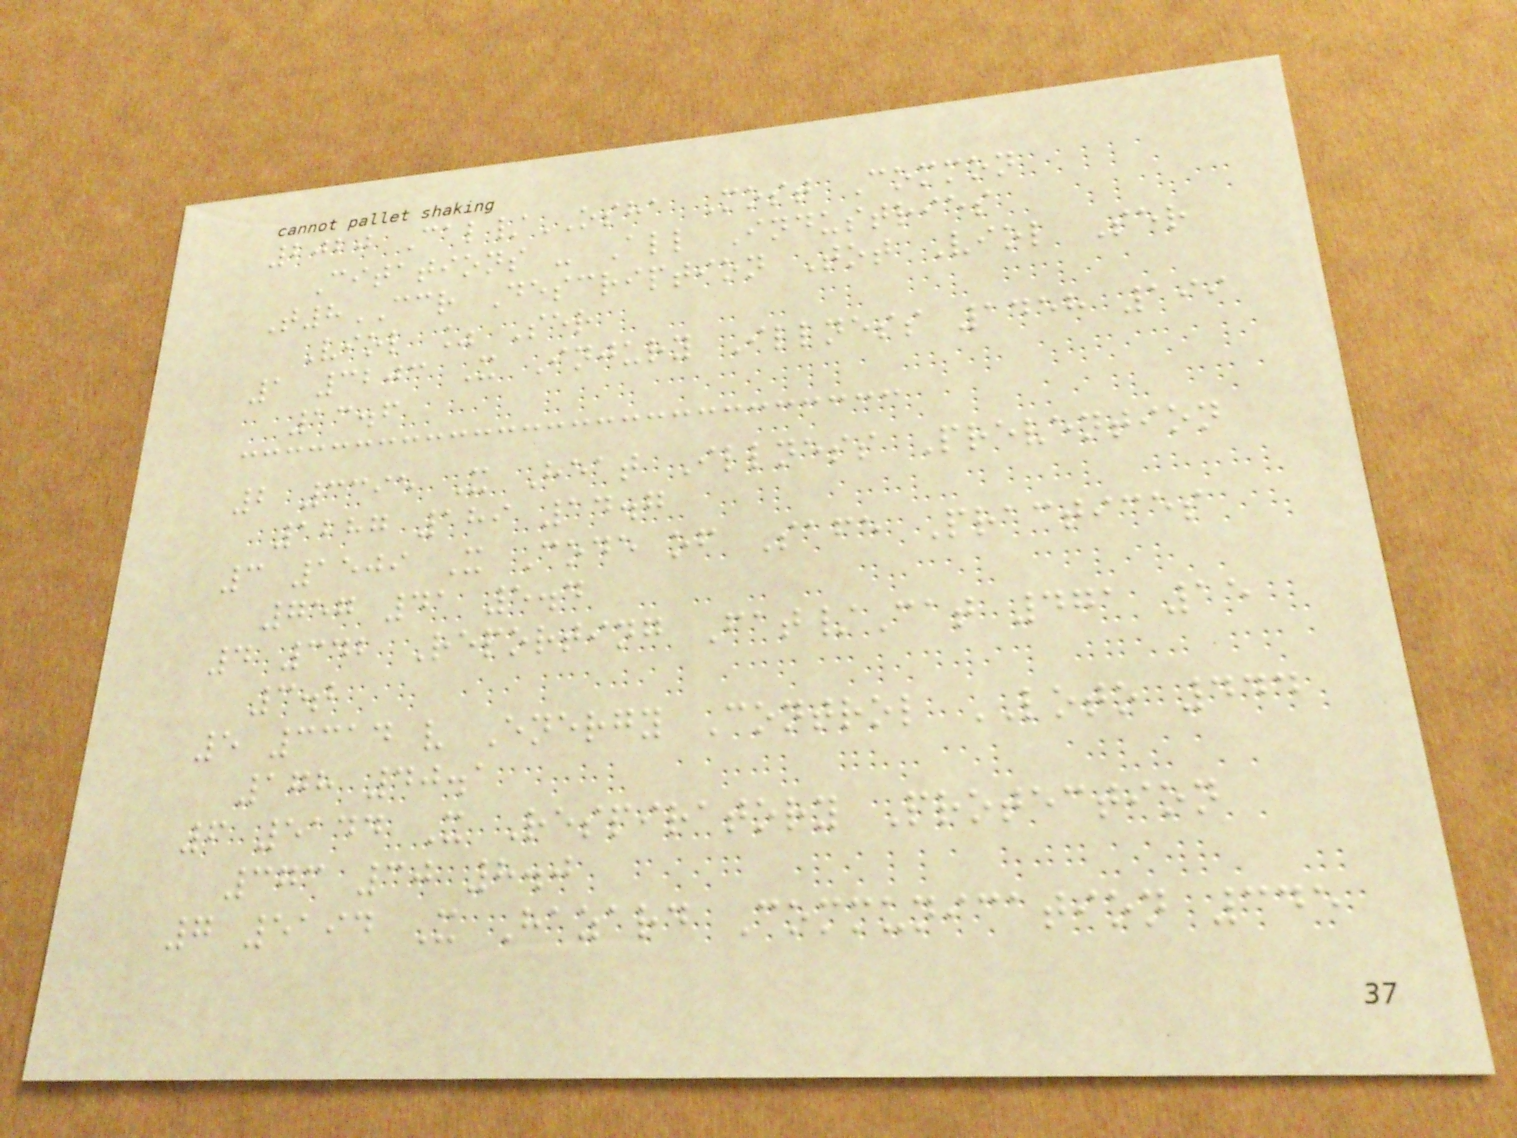2020 Cal/OSHA Most Common
Citations - All Industries
T8CCR Description Tot Viol Ser
Viol % Ser
1 3203 X Injury Illness 1458 199
13.6
2 3395 X Heat Illness Prevention
1287 189 14.7
3 1509 X Code of Safe Practices
757 41 5.4
4 342 Reporting Fat/Cat 471 15
3.2
5 3314 v Energy Control LOTO 444
178 40.1
6 5144 X Respiratory Protection
373 30 8.0
7 5194 X Hazard Communication 345
